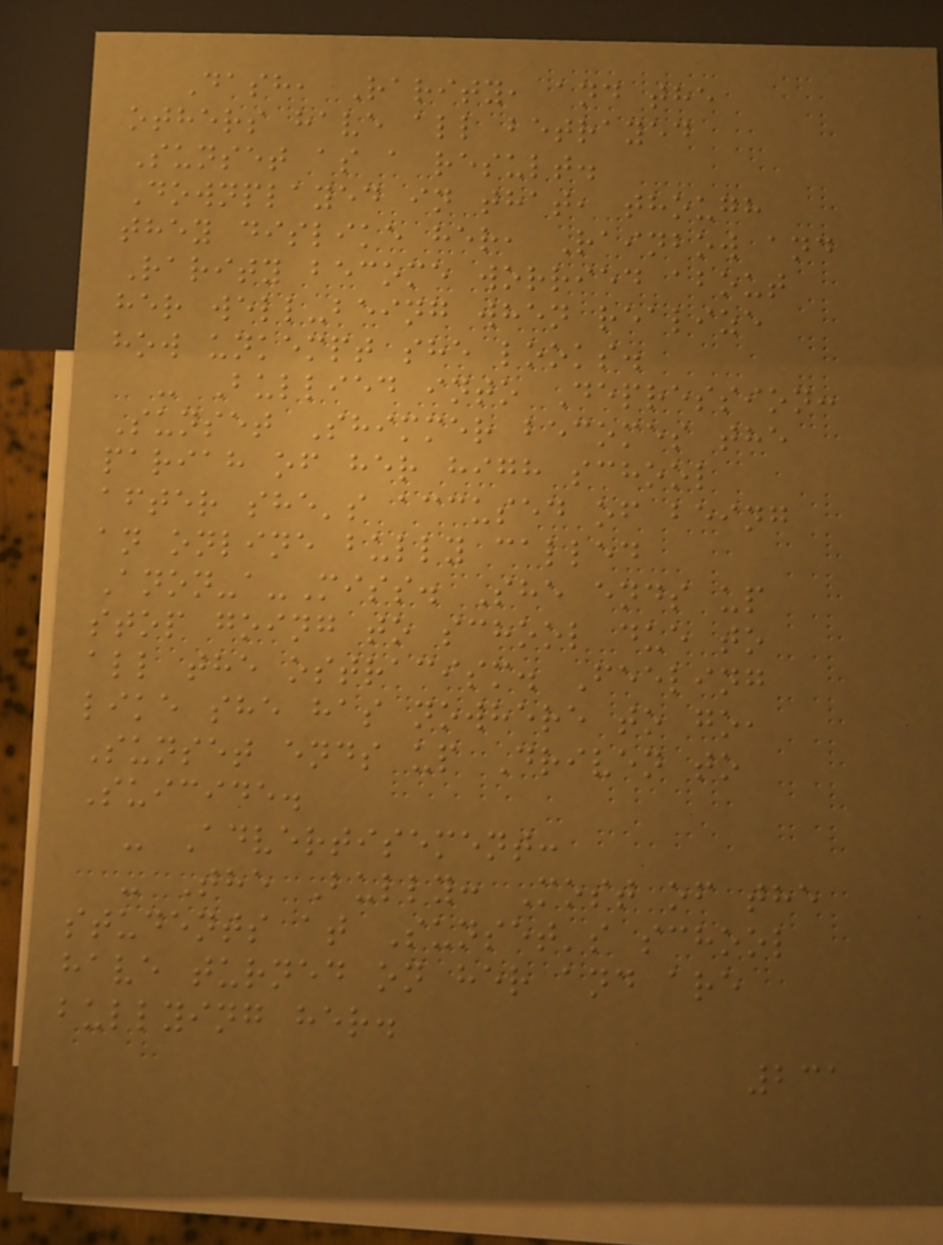Dash, Rarity, and the
others have all betrayed
Sunset as a result.
Downplayed in that, though
they dislike her, Rainbow and
Rarity become worried about
her well-being when realize
how unkempt she looks.
- Bullied into Depression:
Sunset Shimmer becomes the
pariah of her high school
after she's accused of being
an online bully called
Anon-a-Miss. She ends up
stop going to school due to
all the ostracism. Feeling
like she has nowhere to go,
Sunset ends up Driven to
Suicide.
- Advertisement:
- The Bully: Most of the
students at Sunset's school
have turned on her and are
bullying her.
231
